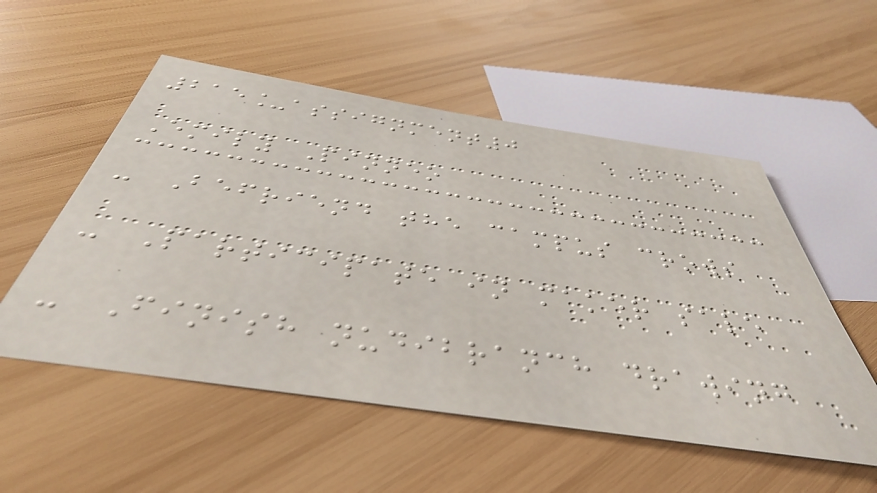215_assignment0
Emily Pinneo
- Befriend the campus crows
- Participate in maker sale
- Finish nudibranch drawing
